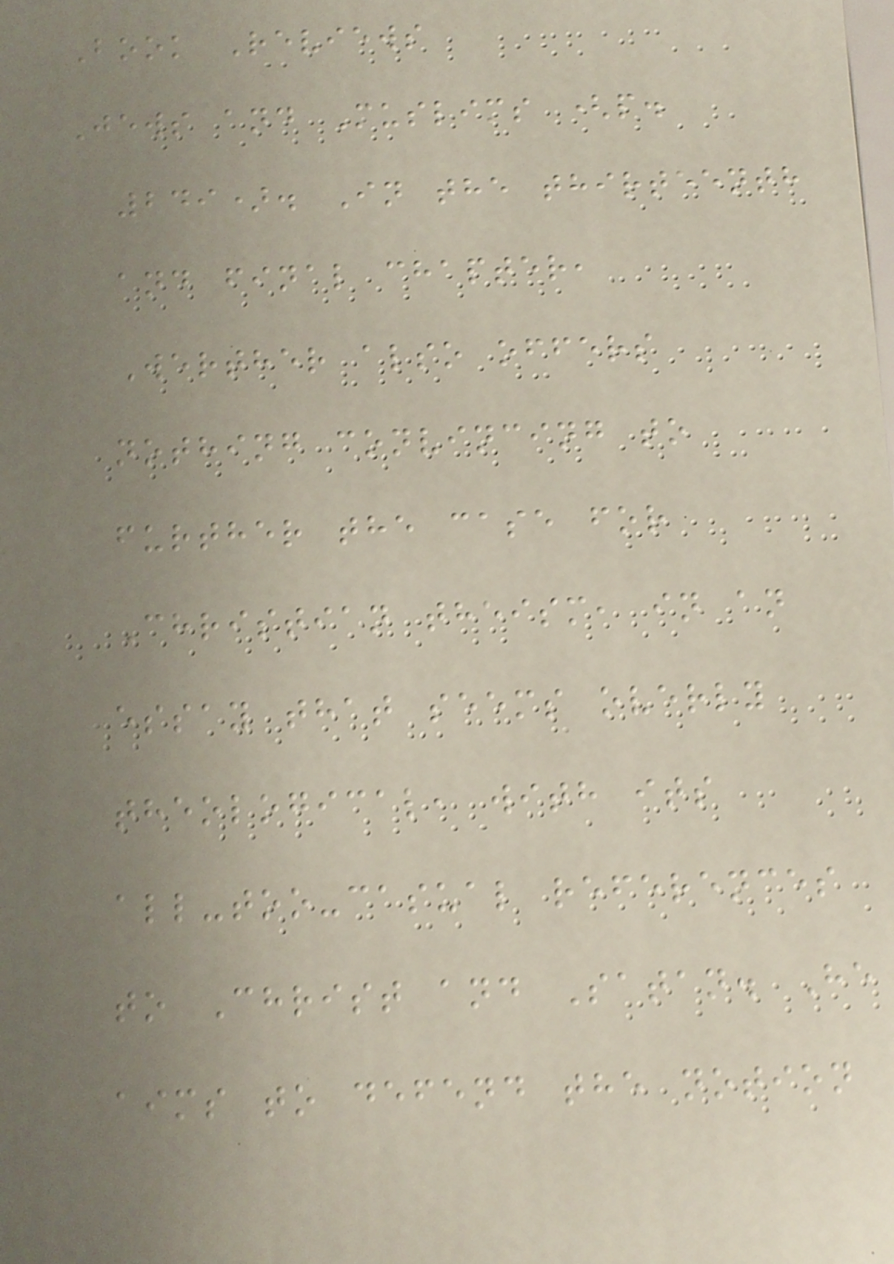Book Reviews
Jews and Muslims (p.
249). In the thirteenth
and final chapter,
Werther also offers
nothing convincing to
further the case for
Christian theism, in an
essay that seems overly
theological, with its
all-too-casual references
to Christ and Satan. He
aims to defend the notion
